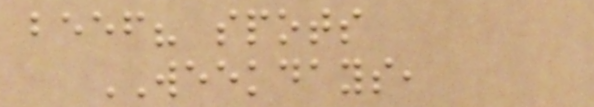beef? spots
WEEKDAYS,
